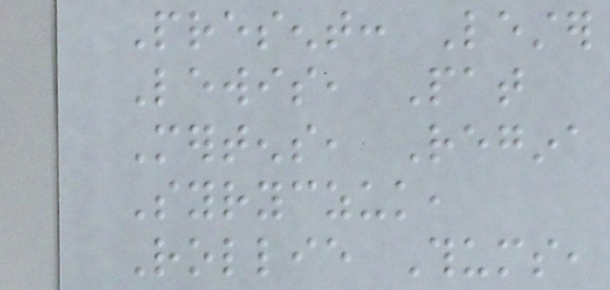Present: Lester
Lewis, Pat
Mertens, Regina
Syryczuk,
Rollie Thums,
